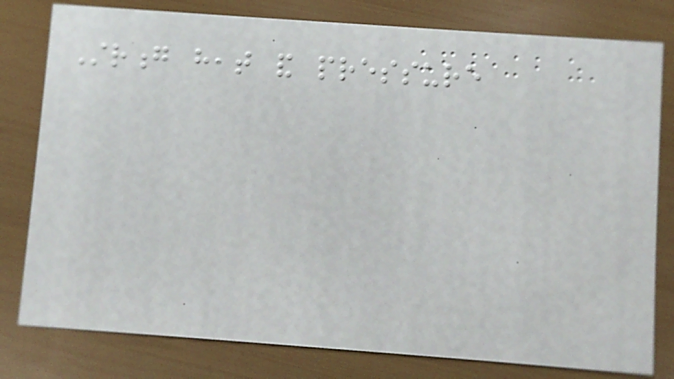Strong heat and pressure
